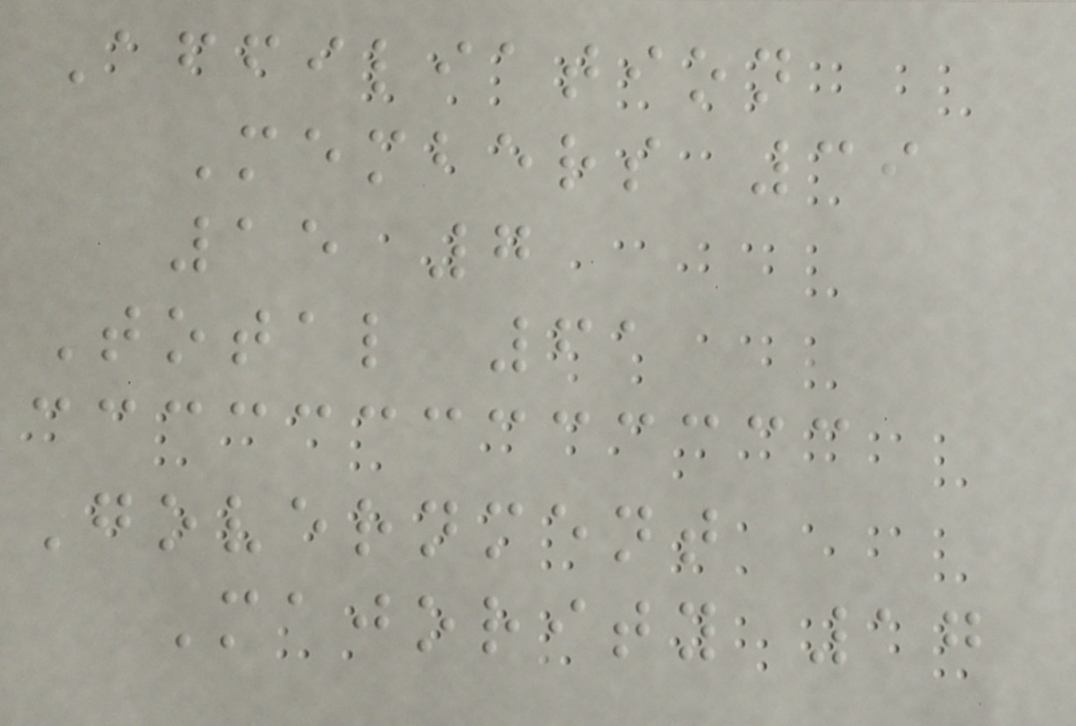Affiliation
Members 39
15 7
Total 61
Government
Majority 17
